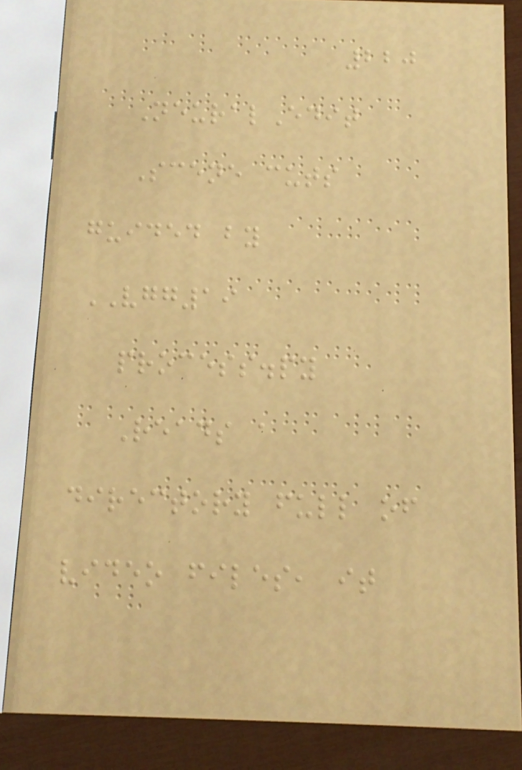220
NeuralEdit
Scene cuts
guided by
VGG19
process.py
Reads a
directory full of
video files, it
